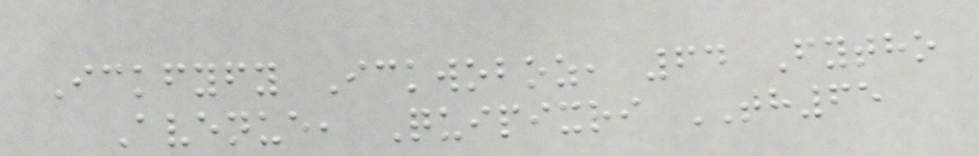Ickfyfy Ickwoboz, 64 Fytho
Avenue, Quipixri TH65
